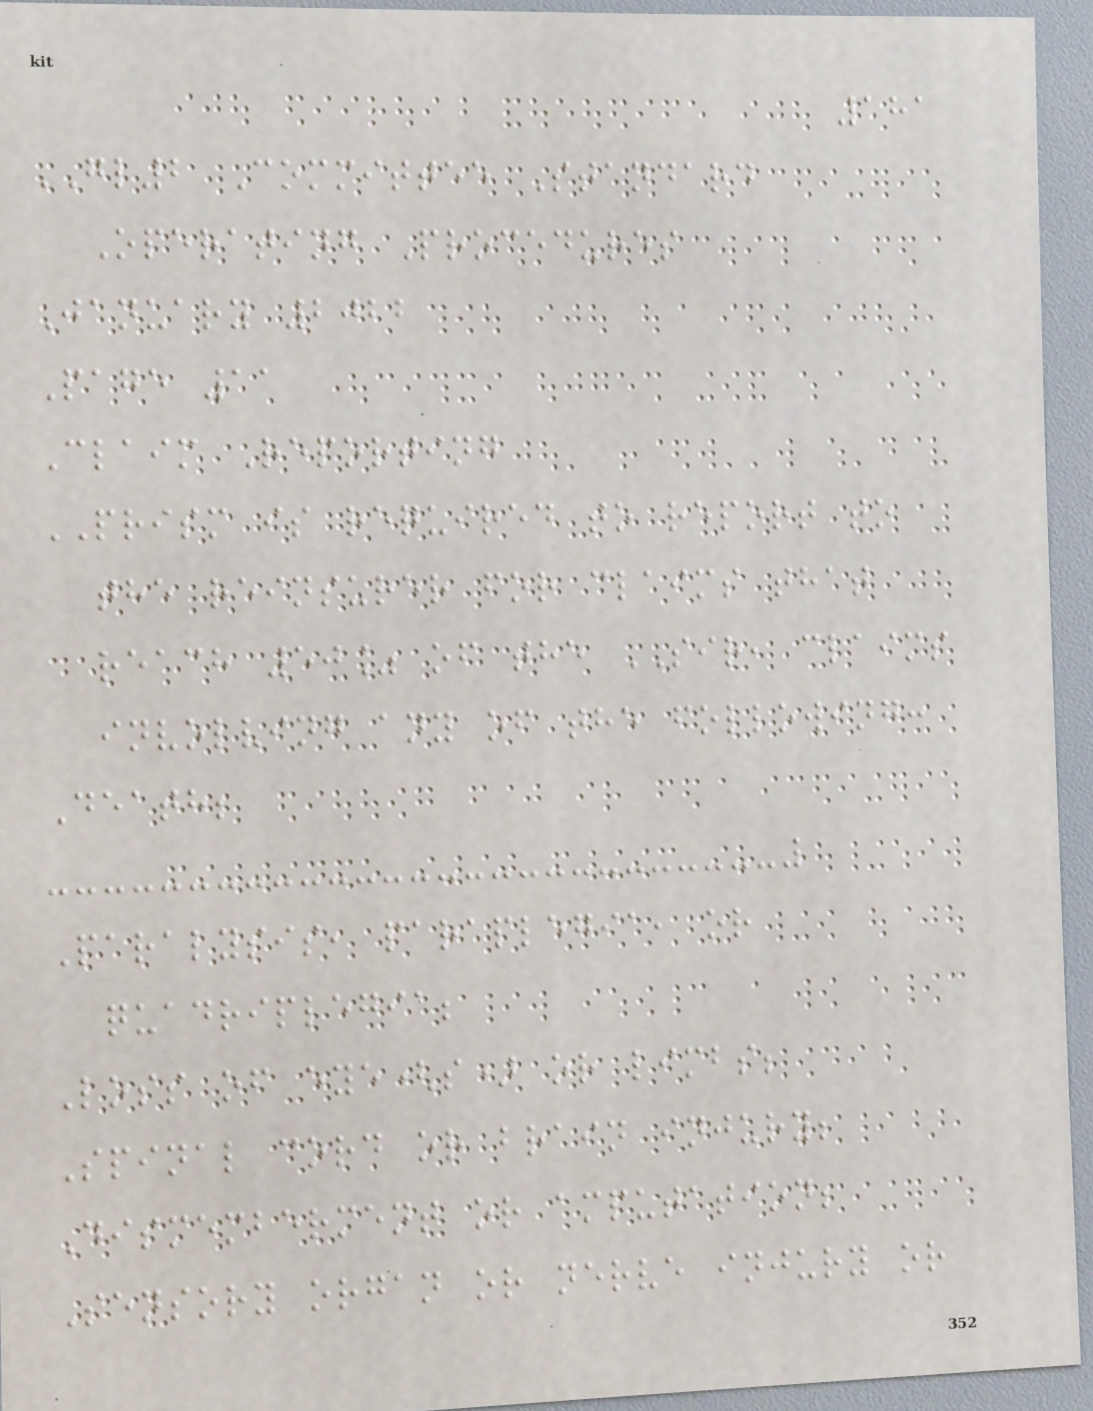181
GL2 Committee Standard
Operating Procedures
January 2022
Page 11
Claim Reporting
PRISM is required to report to
the reinsurer for claims that
reach 50% of the SIR, claims
involving any of the following:
Death;
Paralysis, paraplegia, or
quadriplegia;
Loss of eye(s) or limbs;
Spinal cord or brain injury;
Dismemberment or amputation;
Sensory organ or nerve injury or
